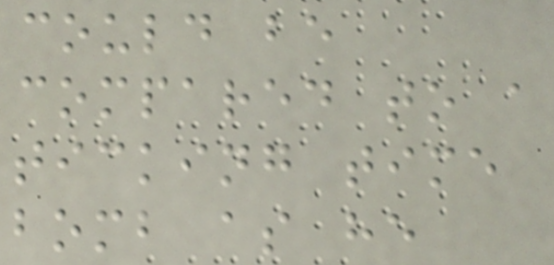could be
compared to a
ticking time
bomb as he
